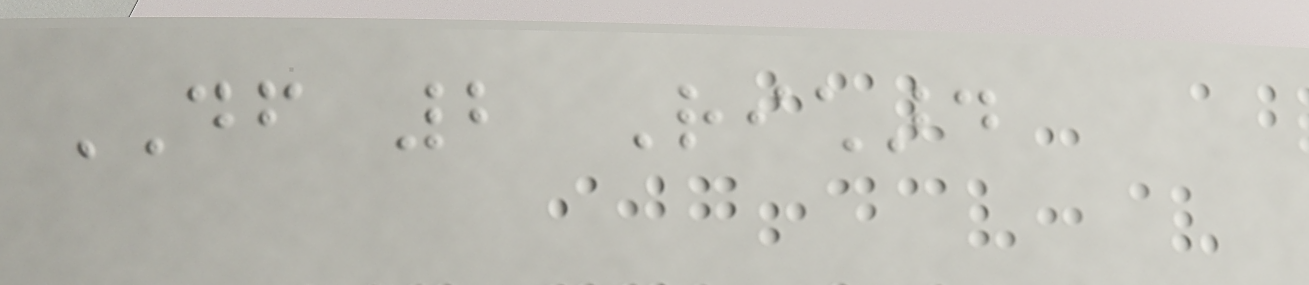DF 2 Richard
